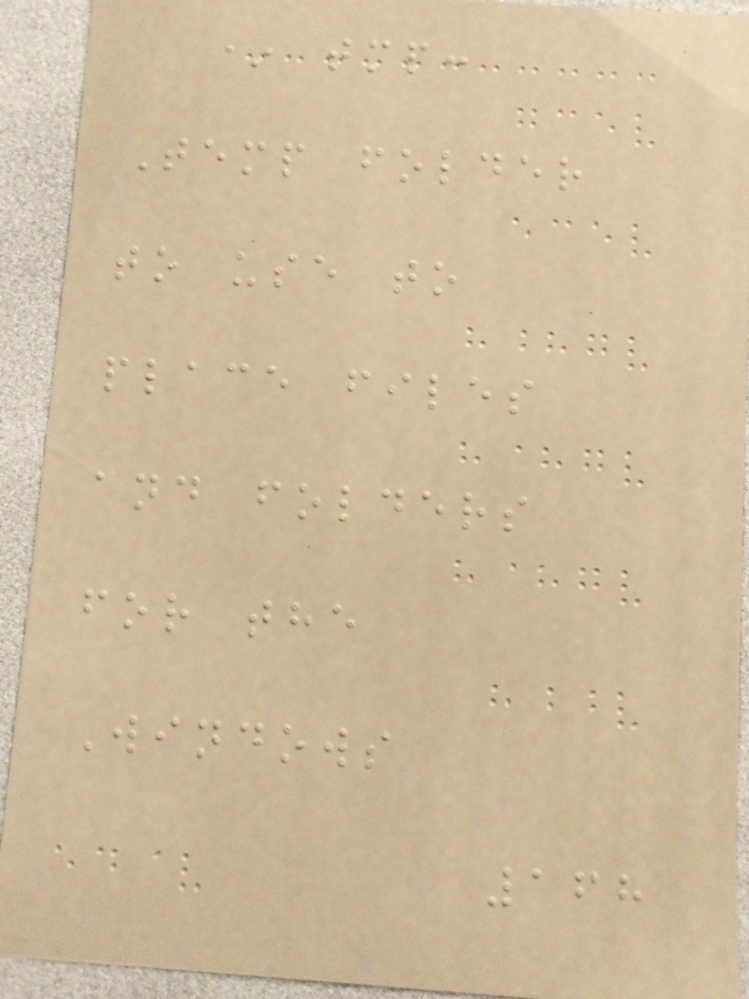* tmp:
Temp folder
to use to
place files
and folders
for the
Windows
168
